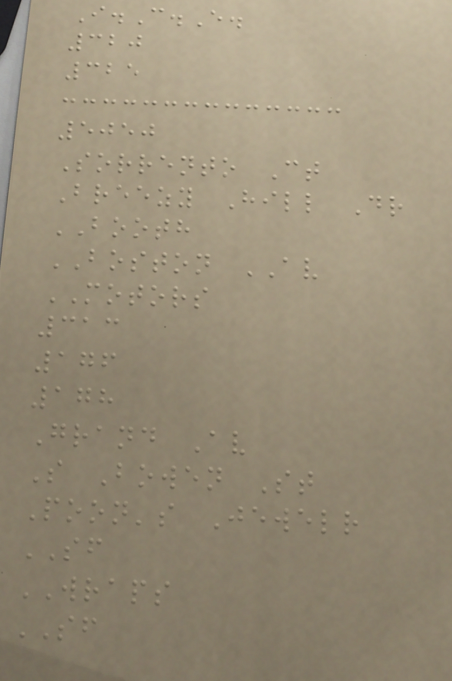I.C.E.
320
325
5050
Sorrento Ct
Breezy Hill Dr
BOOTH
BOSTON AV
MOTORS
313
176
178
Grand Av
S Bowen St
Poon's Jewelr
SF
WRAPS
SF
